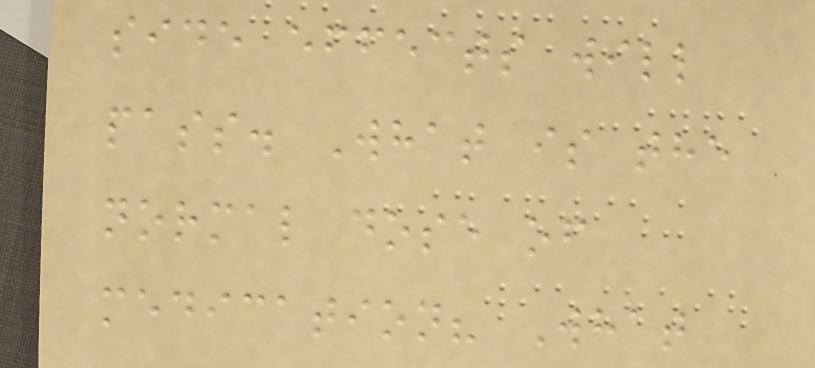side effects will
pass. What is the
normal dose of
medication? What
